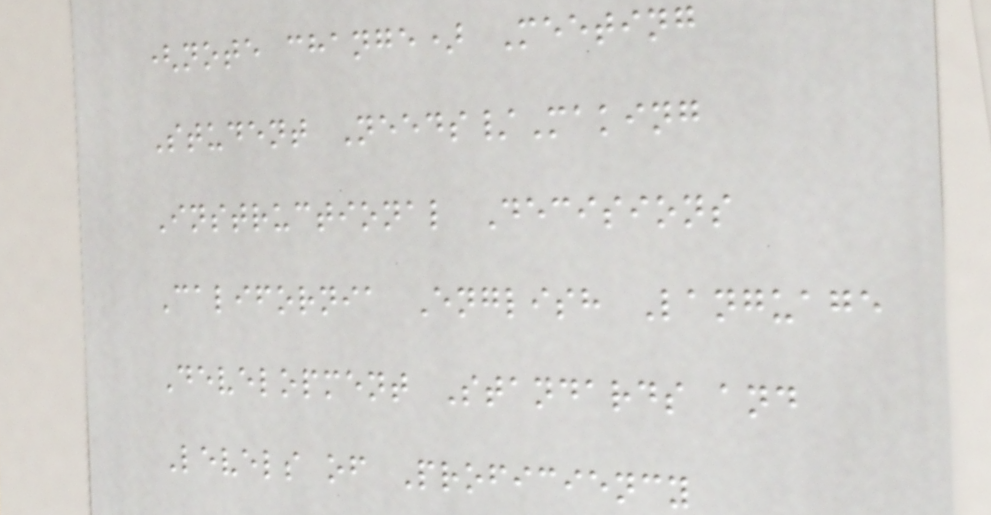(note change) Meeting
Student Needs/Making
Instructional Decisions
California English Language
Development Standards and
Levels of Proficiency
